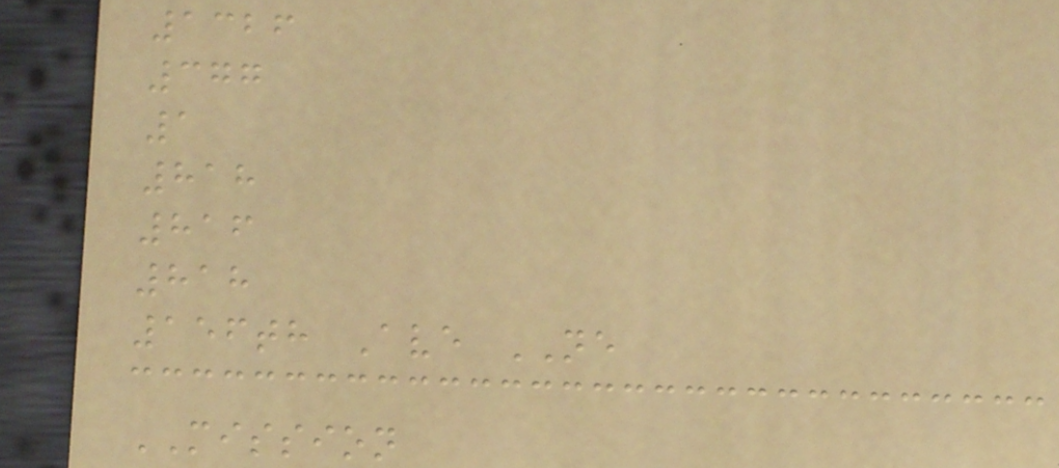1326
377
1
818
816
818
156th Ave NE
MISSION
